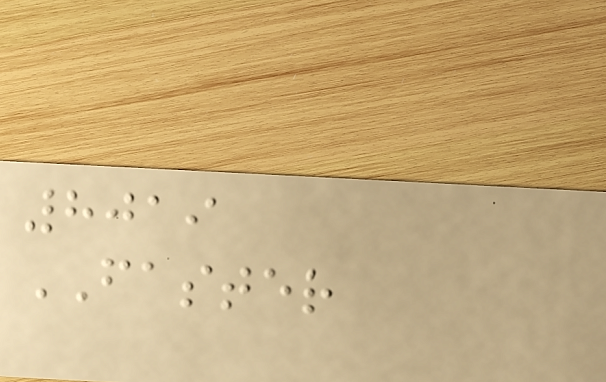8019
FASTER
